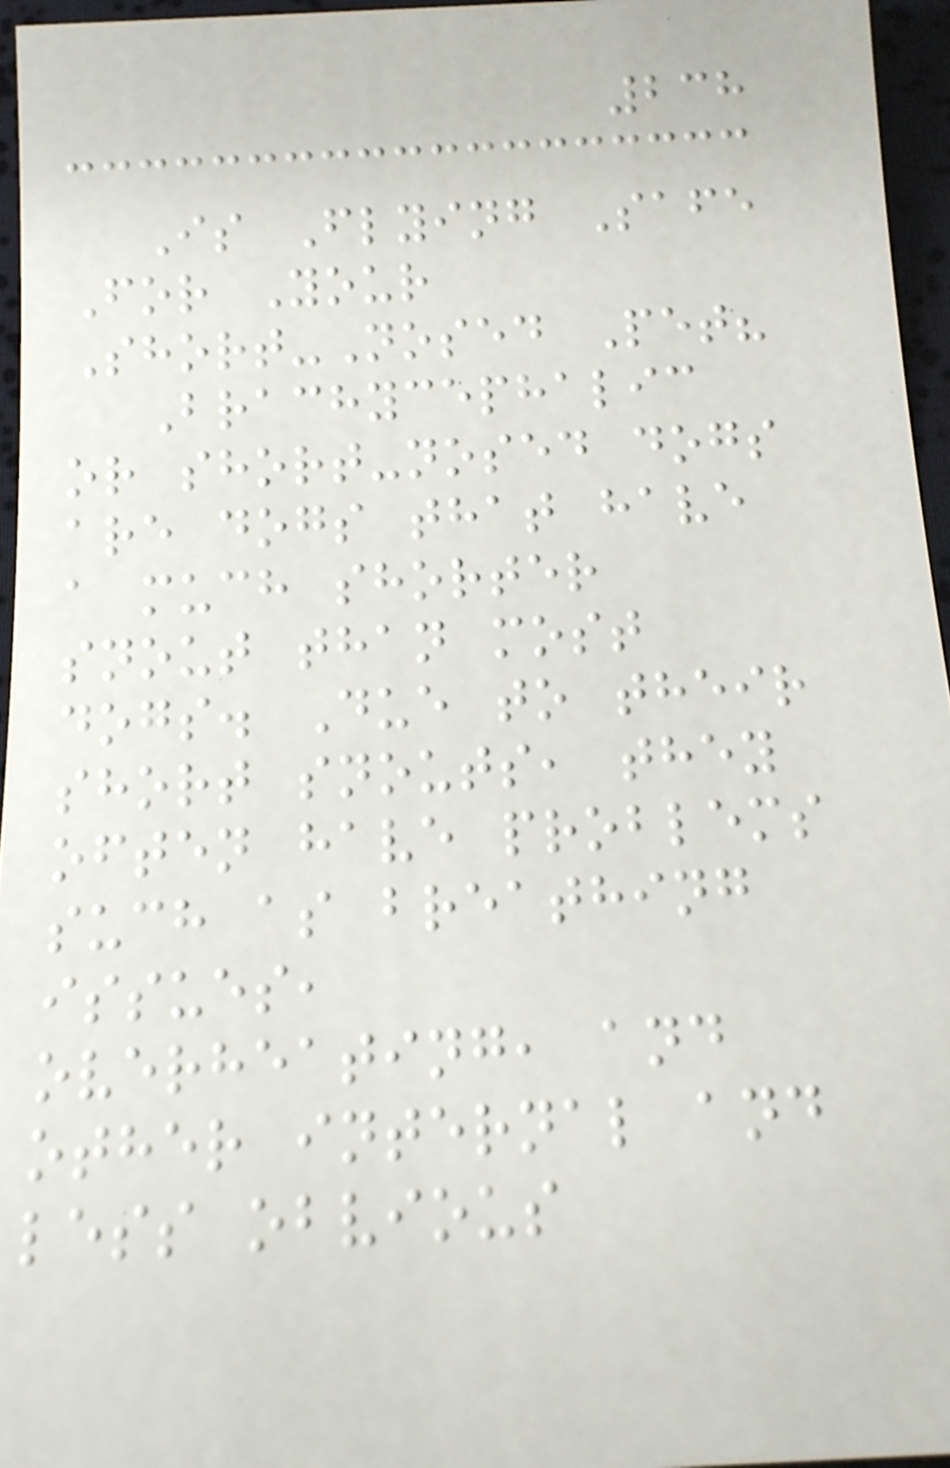238
Is Flying Safe
For Your
Short-Nosed Pet?
Brachycephalic
or short-nosed dogs
are dogs that have
a much shorter
snout than most
dogs. Due to their
short snouts, they
often have problems
such as breathing
issues,
overheating, and
other internal and
less obvious
